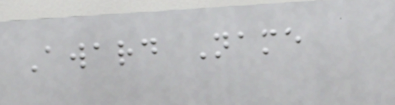Award Name
